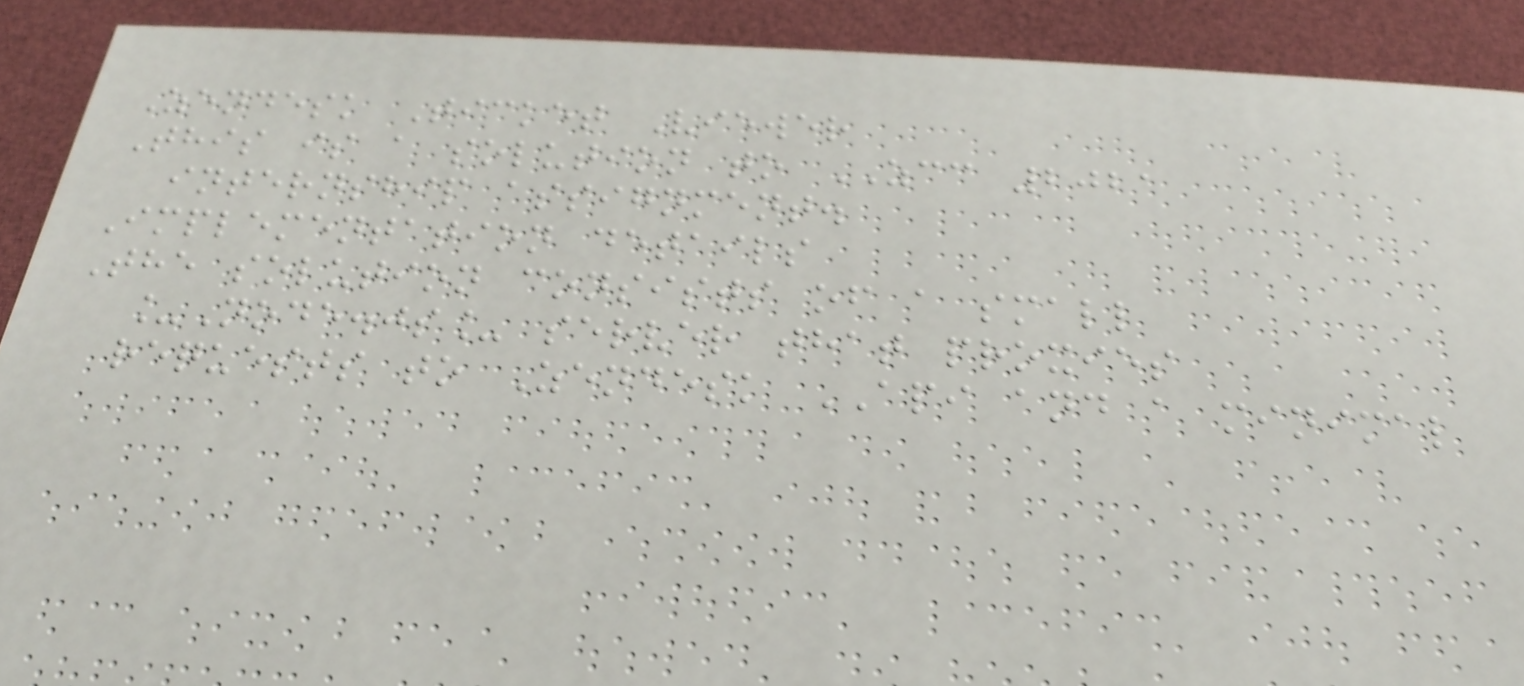Zendesk Ticket Viewer
This is a solution to ZCC 2021
internship assignment.
Implementation details
The solution consists of a small
_Node.js_ server that proxies
requests to Zendesk API and a minimal
